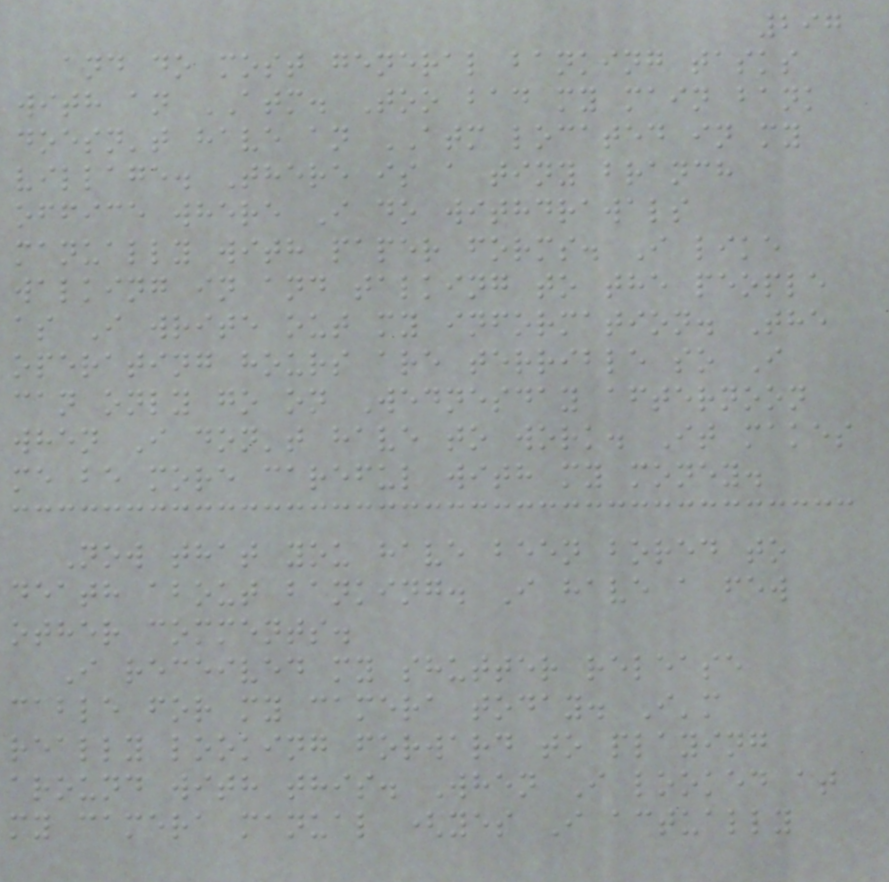297
and do most general banking tasks
with an ATM. Too bad my main bank
doesn't have an ATM located in my
village. There is a tiny branch
office where I do withdrawals
manually with paper forms. I like
walking in and talking to the people
as I write out my information. The
operating hours are terrible so I
can only go on Wednesday afternoon
when I don't have to work. It makes
me be more careful with my money.
Now that you have been bored to
death about banking. I have a few
other comments.
I received my shutter release
cable for my camera today. I'm
really looking forward to playing
around with this. When I looked at
my camera manual (yes I actually
